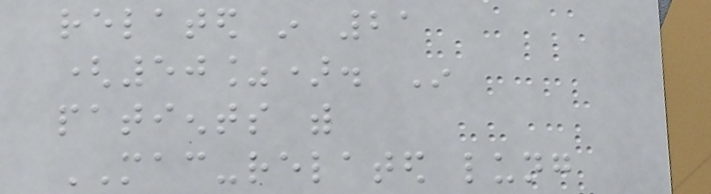related in 21
(50%). In
patients with
MAC-related lung
